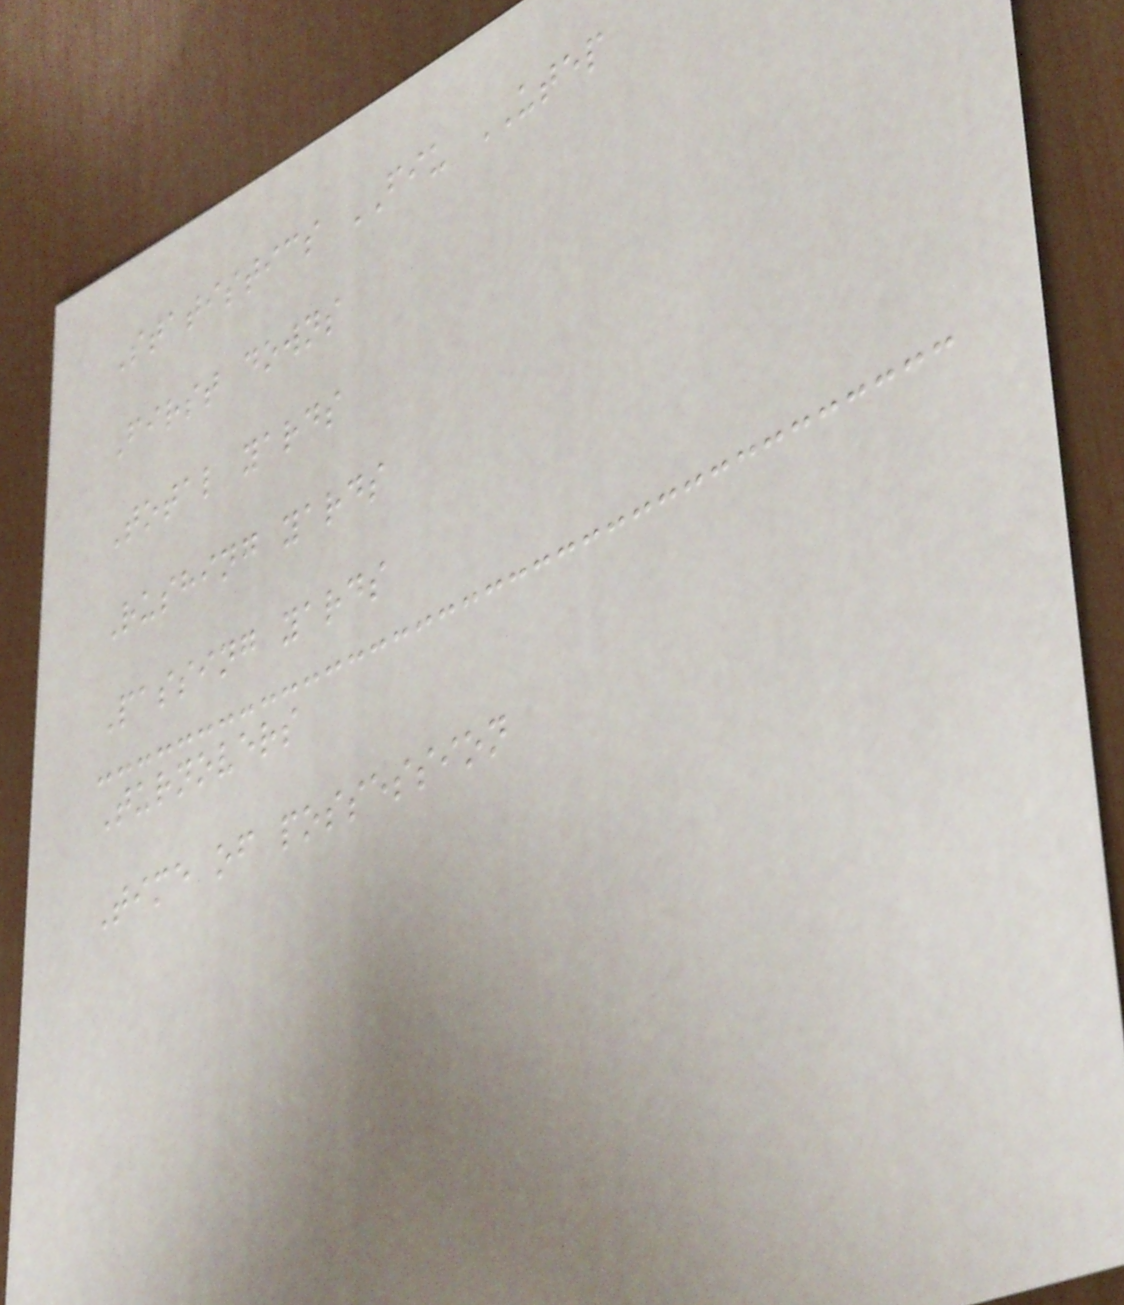Statistics FIU UTEP
First downs
Total yards
Rushing yards
Passing yards
Turnovers
Time of possession
